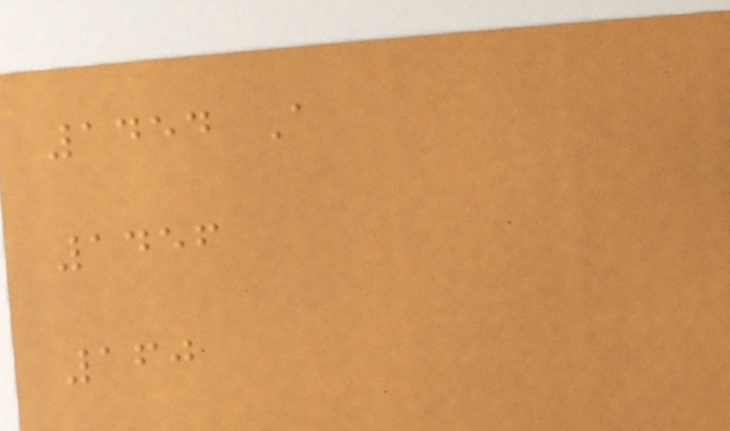1454 A
1456
160
